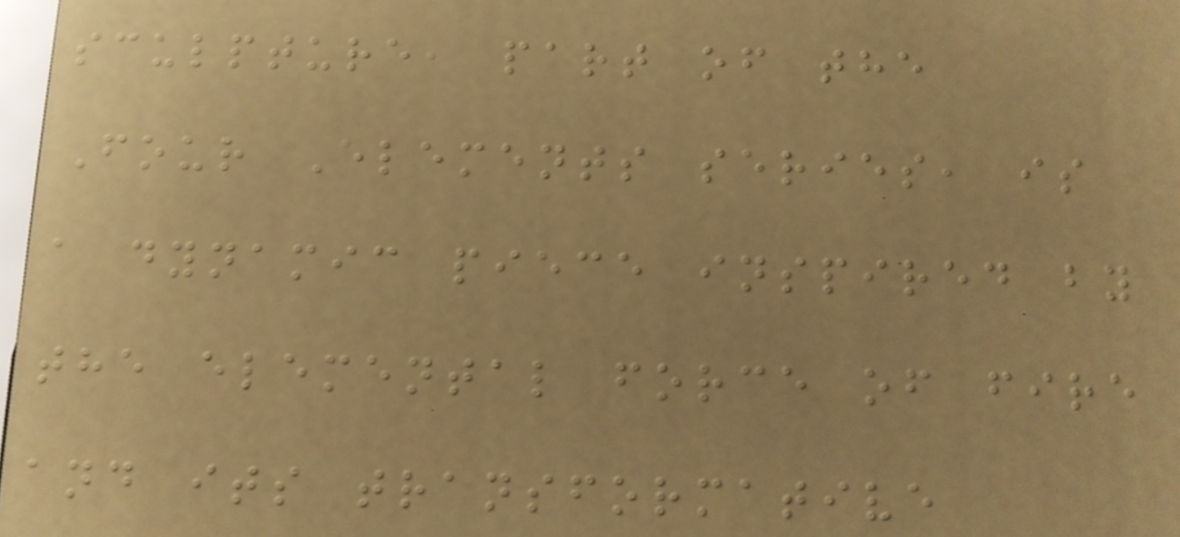sculpture, part of the
Four Elements series, is
a dynamic piece inspired by
the elemental force of fire
and its transformative
